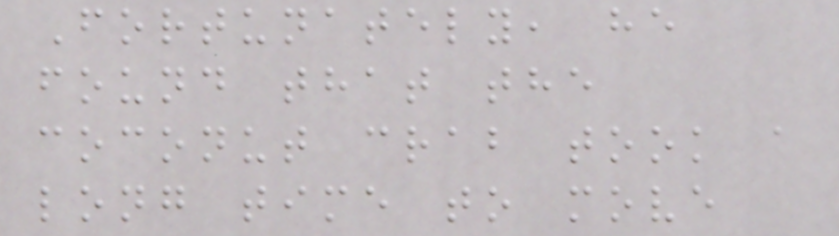Fortunately, he
found that the
coconut crab took a
long time to move
